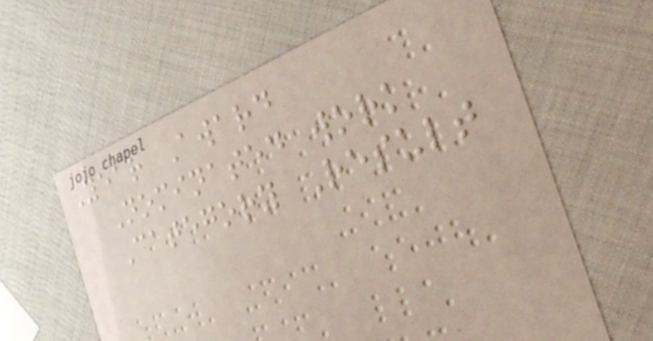Year Award
Nominated work
Category Result
